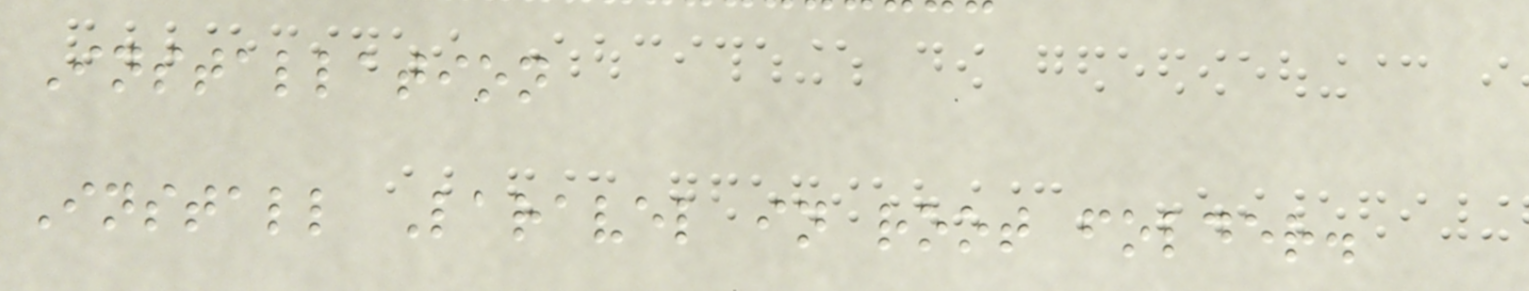Installation
Install Laravel in root folder.
